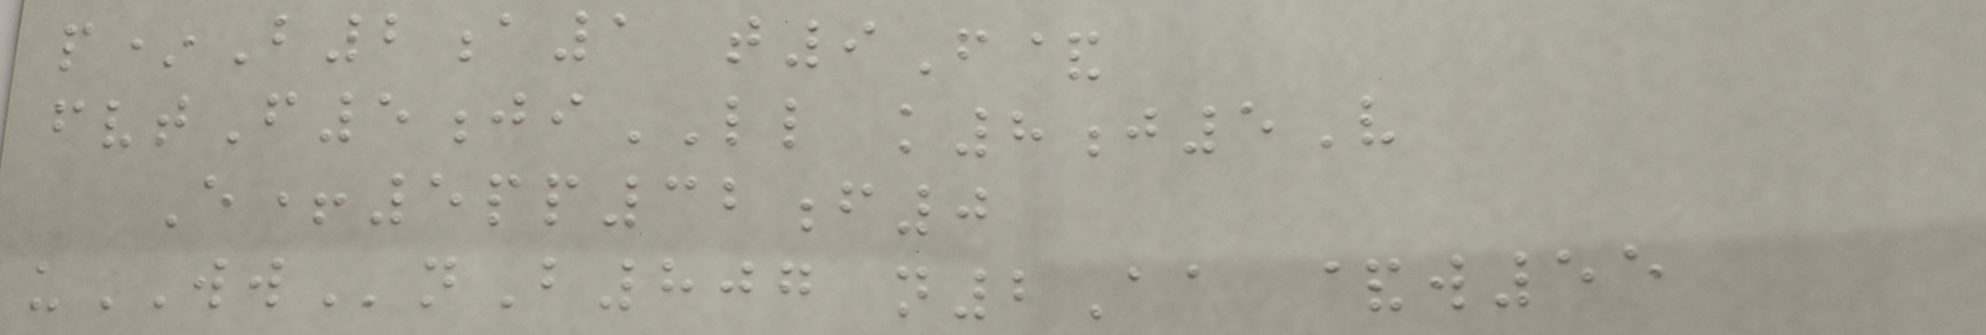p*B2a1 t9F&
fvtF5jiLL k8j5V
E+5pp32f0
uWWnB807 n2Aa &w55
